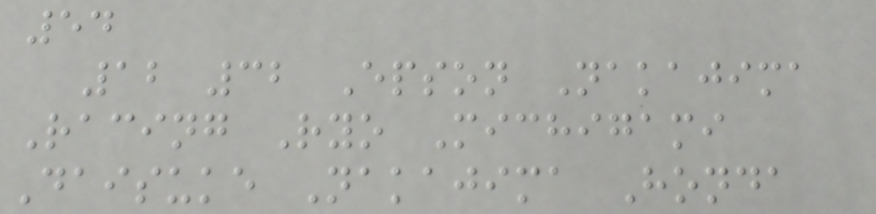54
12 32 Epson Nakajima
Racing Ryo Michigami
Daisuke Nakajima Honda
